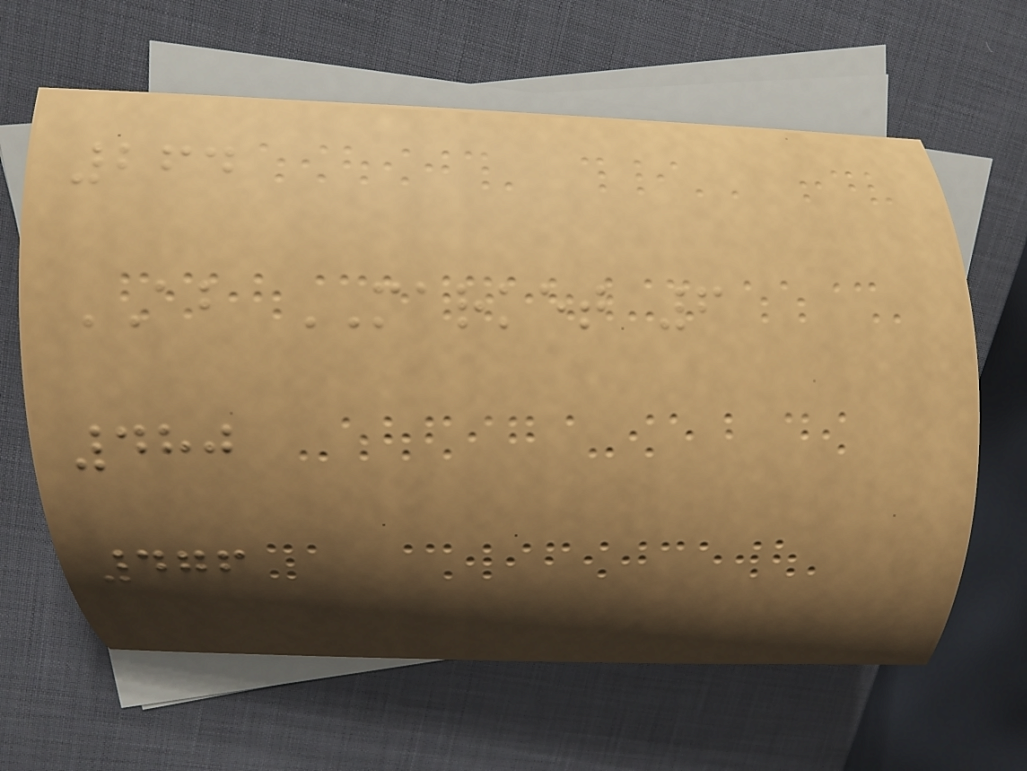264
AB MARKET 6
480
476
